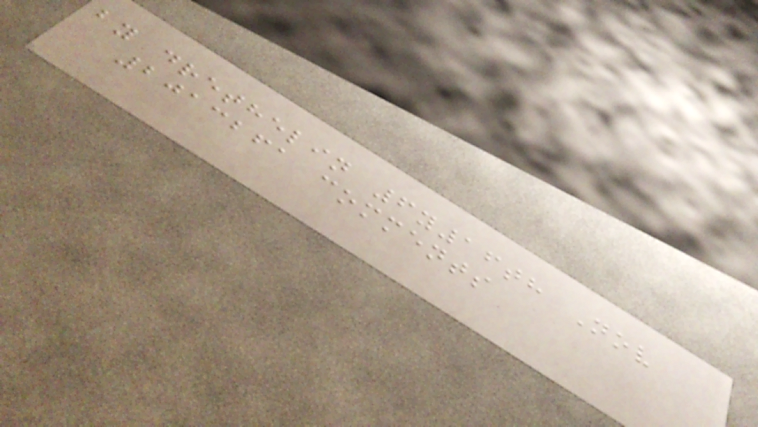by drethelin 6y16th Nov
2013261 comments
